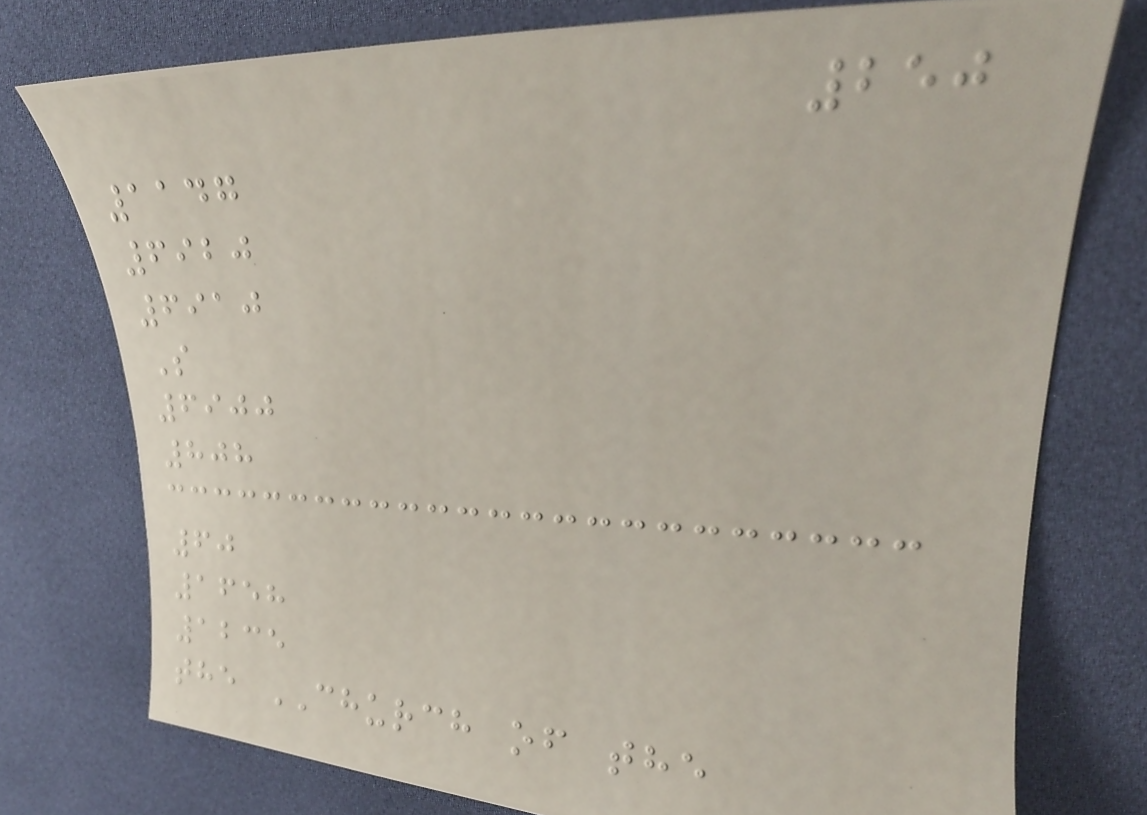250
1147
6920
6910
S
6900
808
60
1658
1235
the CHURCH of the
